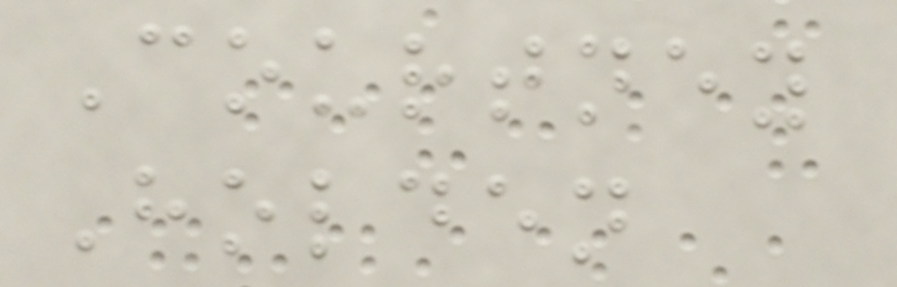Courtney
Holden
